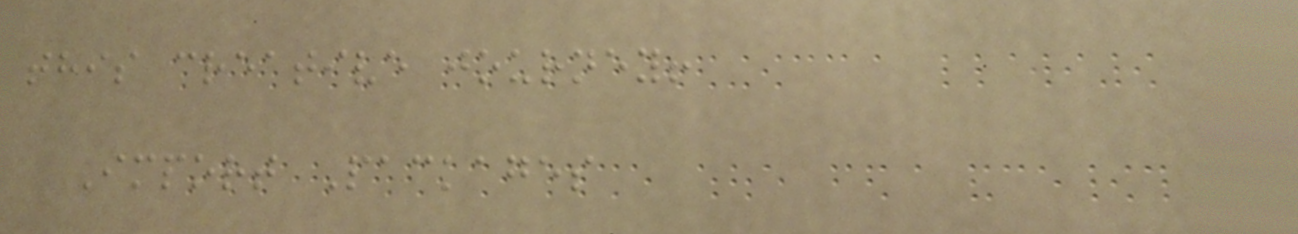this creative journey!
Import Packages
